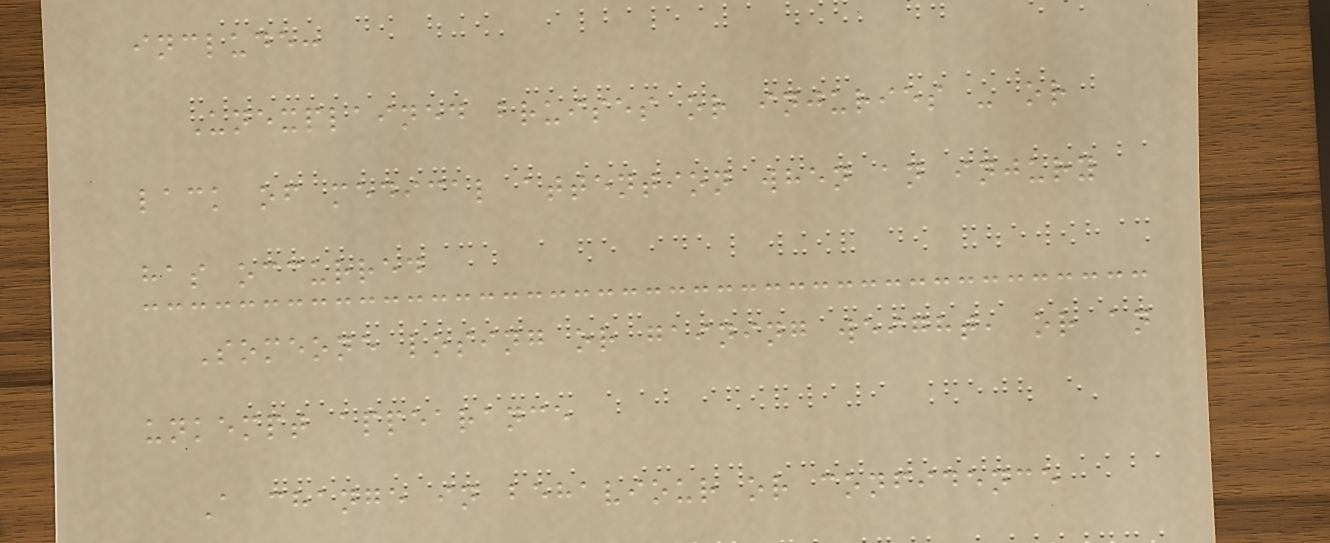include:
Unexplained bruises or injuries - or
lack of medical attention when an injury
has occurred
Someone losing or gaining weight, or an
unkempt appearance
A change in behaviour or confidence
